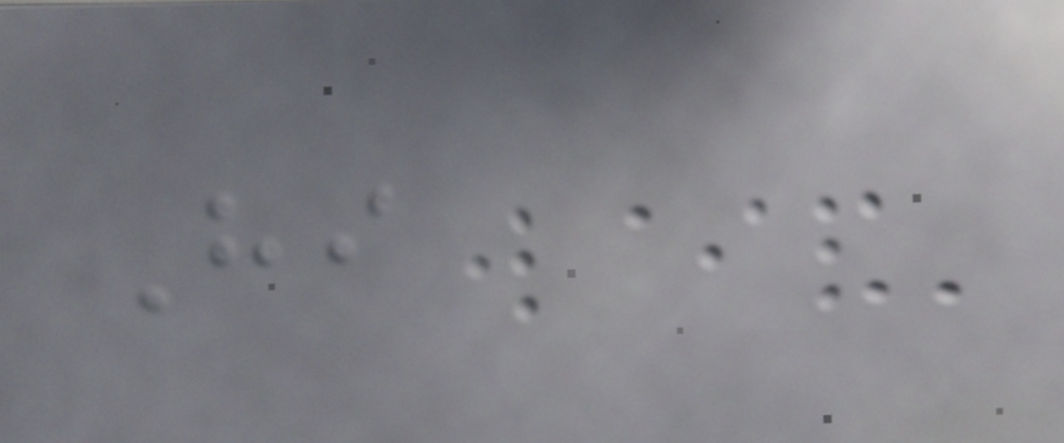Hi
